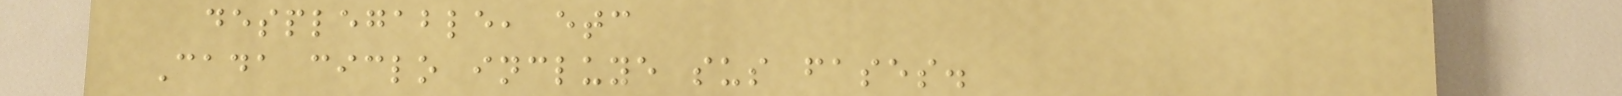desplegable, etc
Cada ciclo incluye sus fases.
